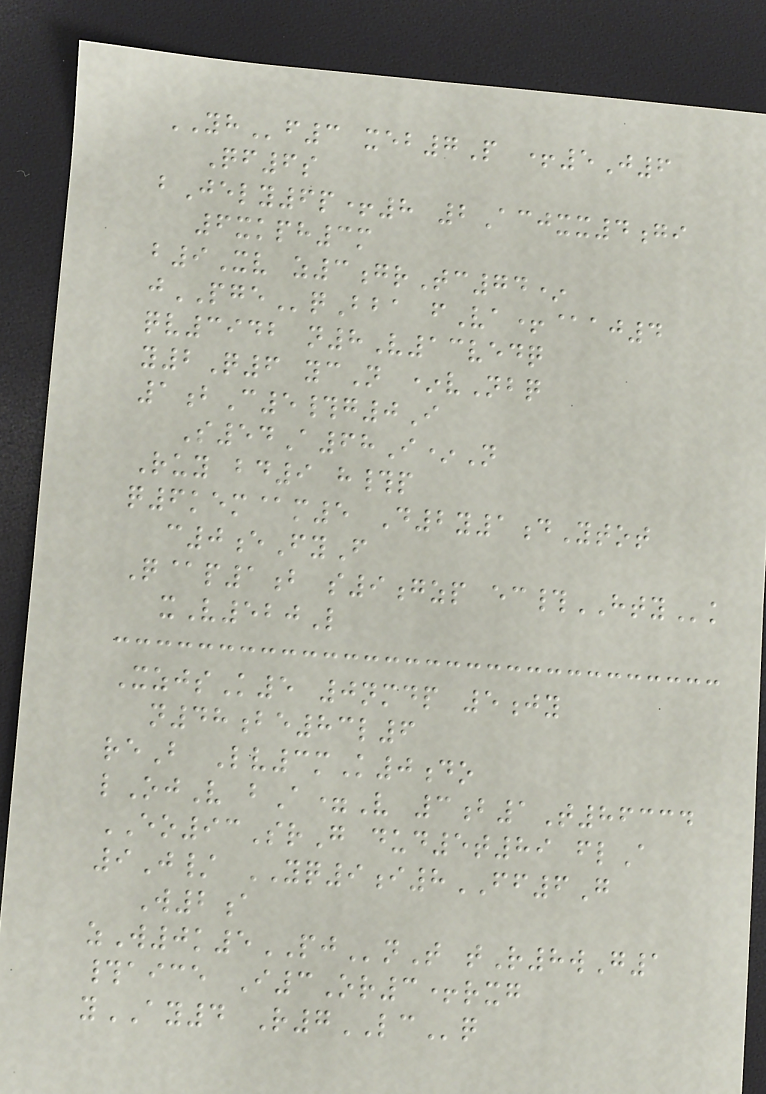YHf3 xeb7P +5J6
Qf6s
bJely6p+8 2Acjxx4gi
6xkph3m
b9Xv z3grTc74*
jPGEqBba fVa+@aj4
qv3942 n8V13vedq
y2Q6 ycN *vNbq
1bC5#g0I
S54A68I*N
Ruy bd9 h#p
q6kem@m5 D2y1dYtot
c0eFyF
Q@p1b s9gzp ec#HTYk
xV520L
XzjsK5 0nmdp 5jy
n48be83l6
reB Lv3mK0do
lOjV bA=V 3b1T86334
EO93SrG dud5t89 flA
9J/ YQ9i8FF6G
W2a
zW0k5PJnT tR8wG1
#aice I3Or3+rxg
yAY4 R7LCq
